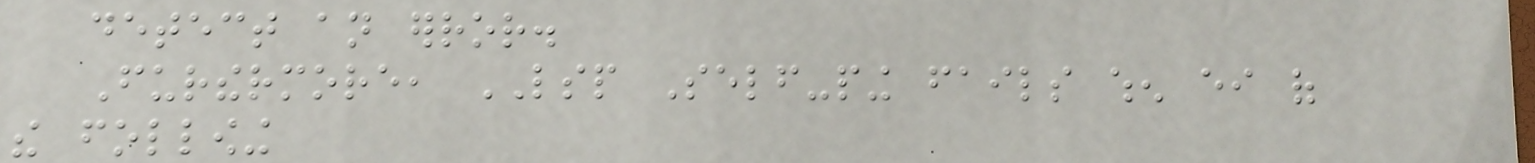detect an error.
Furthermore, LSP Self-ping fails when either of
the following
